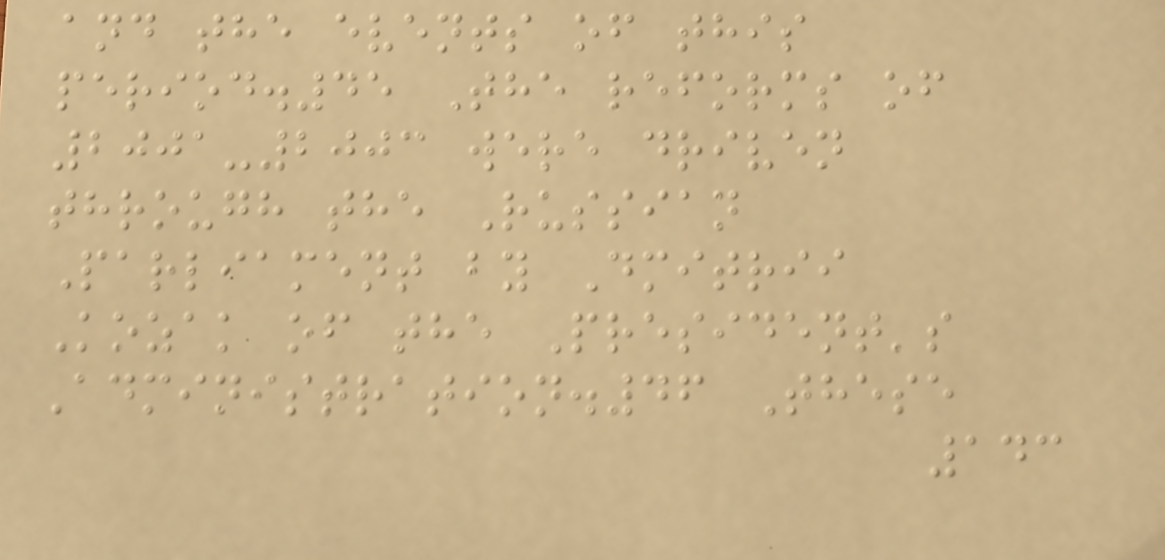and the events of this
period.45 The reforms of
2001-2003 were driven
through the Russian
Parliament by Dmitrii
Kozak of the President's
Administration.46 These
143
